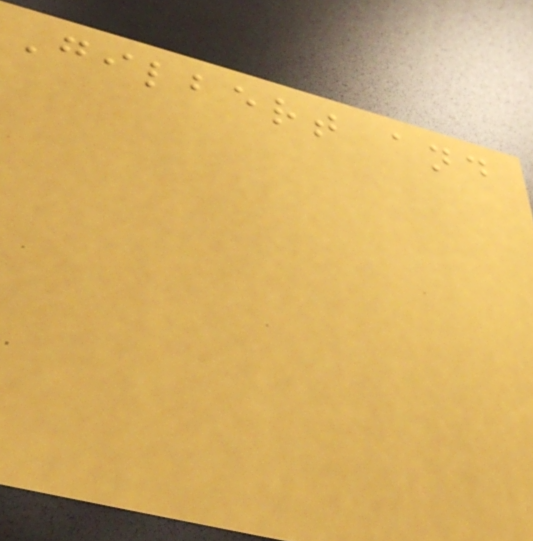Gilbert and
